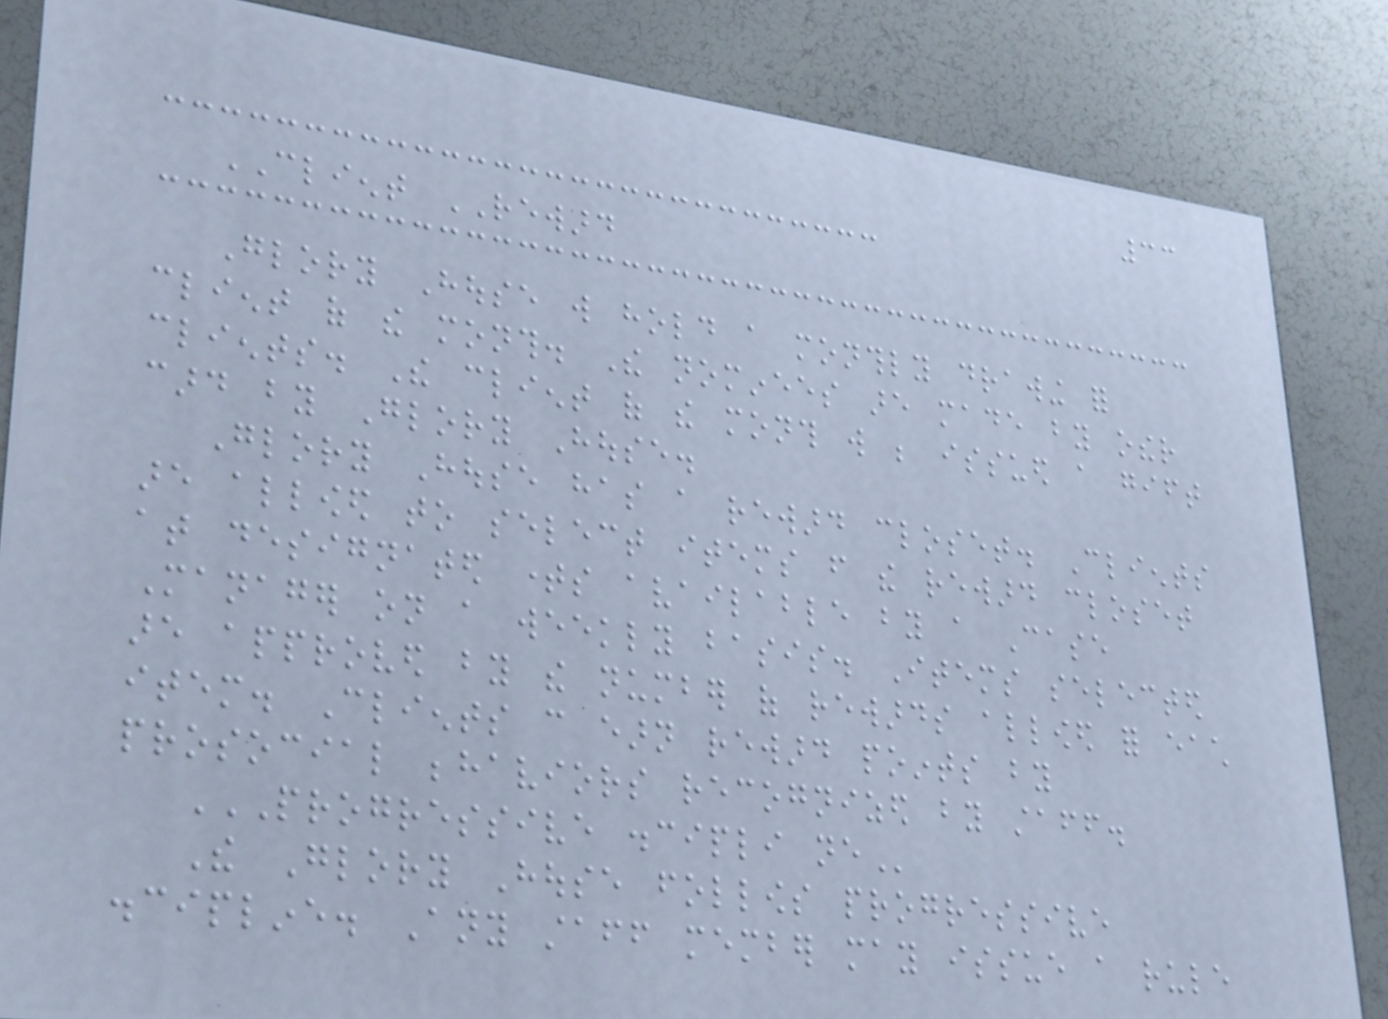33
CLIENT REWARD
Glory House will hold a monthly drawing for
client of the month. The nominees are made by other
clients. The client of the month will be issued a gift
card by Glory House.
Glory House has a reward closet. Clients
are allowed to select items from the reward closet
at designated times available by a Case
Manager on a weekly basis. Items selected
are approved by the number of rewards allowed for each
item. Clients can earn reward points by
prosocial behaviors recognized by staff.
PROGRESSIVE DISCIPLI NE
The Glory House follows progressive
discipline. Any staff member may issue a rule
